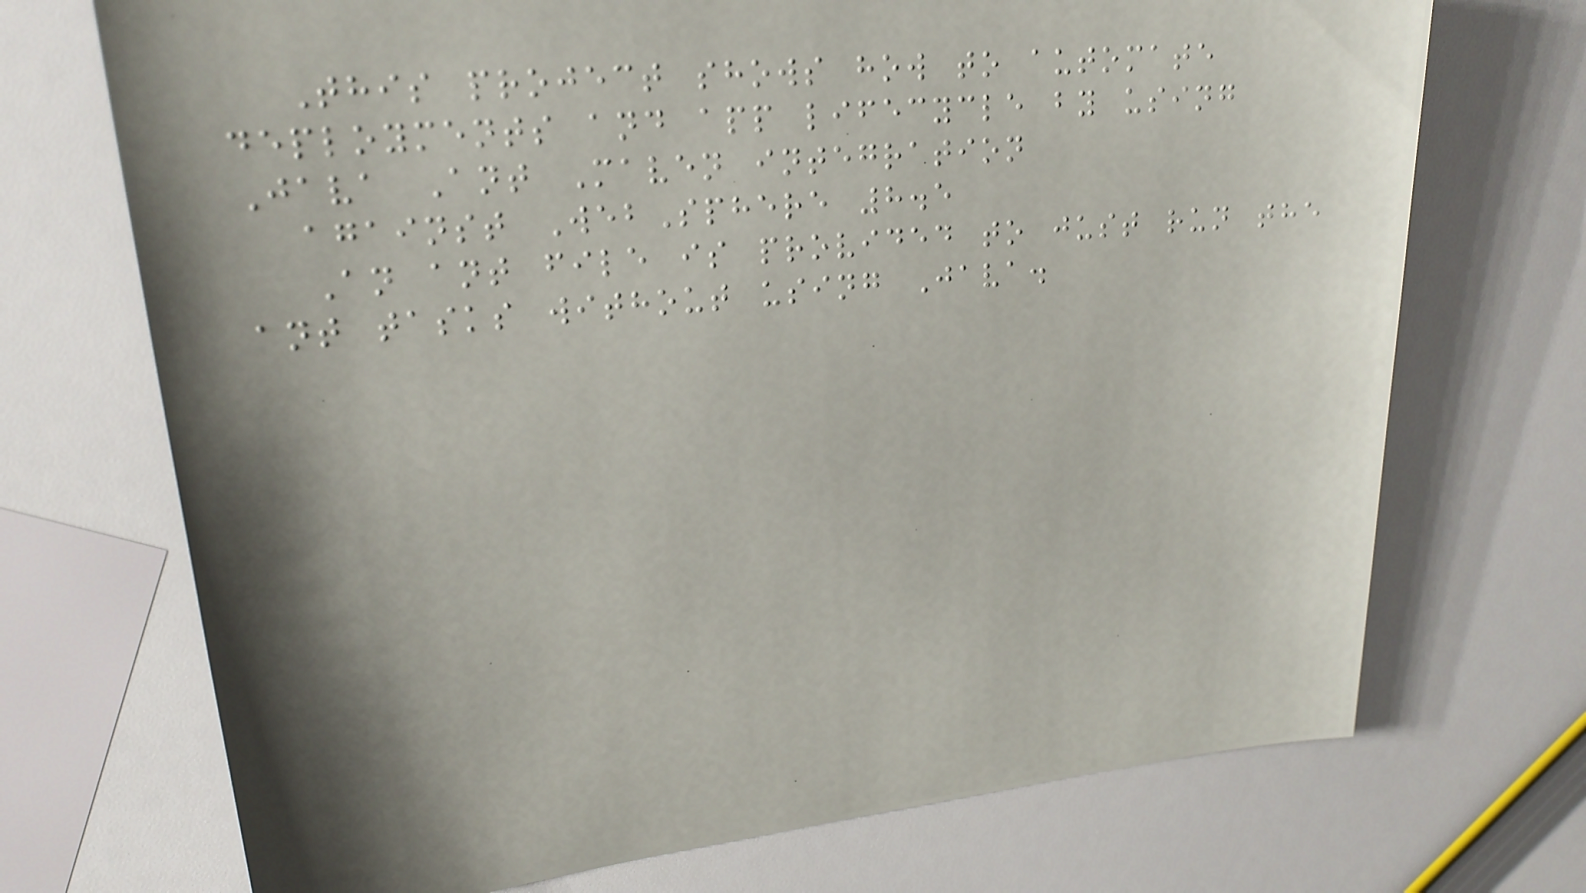This project shows how to automate
deployments and app lifecycle by using
Java Ant Maven integration
against WebSphere 8.5
An ant file is provided to just run the
ant tasks without using Java.
